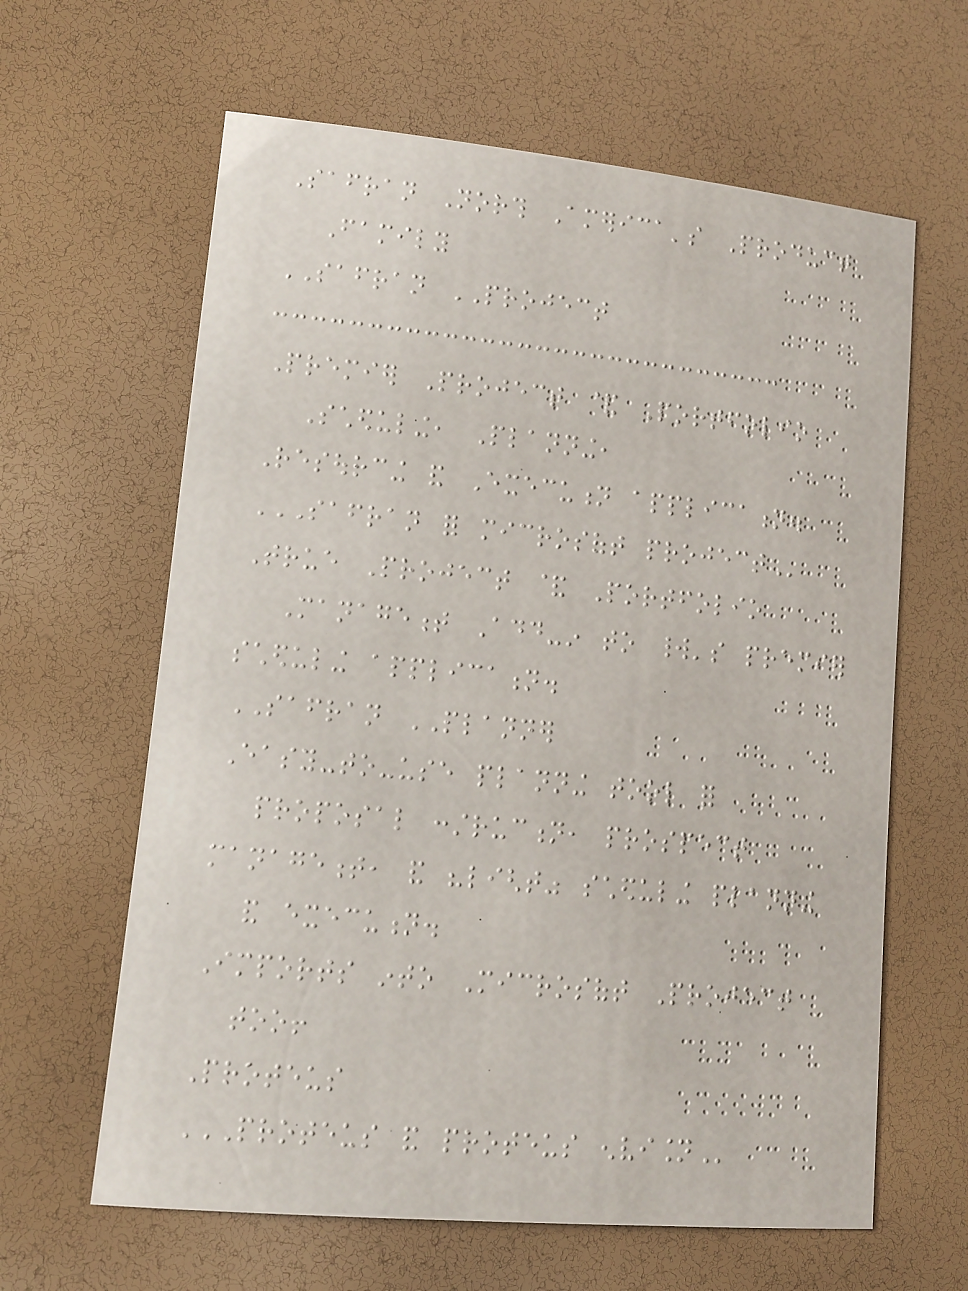Safran North America's Product
Family
SAFRAN PROJECT
Premier Project & Portfolio
Scheduling, Planning,
Resourcing and Execution application.
SAFRAN FOR MICROSOFT PROJECT
True Project & Portfolio
Management Add-in to world's premier
scheduling application.
SAFRAN PLANNER
Easy-to-use planning tool for
proposal construction, prospect
management, and "light" scheduling planning
and execution.
Imports into Microsoft Project
too!
Proteus
PROTEUS AND PROTEUS ENVISION
